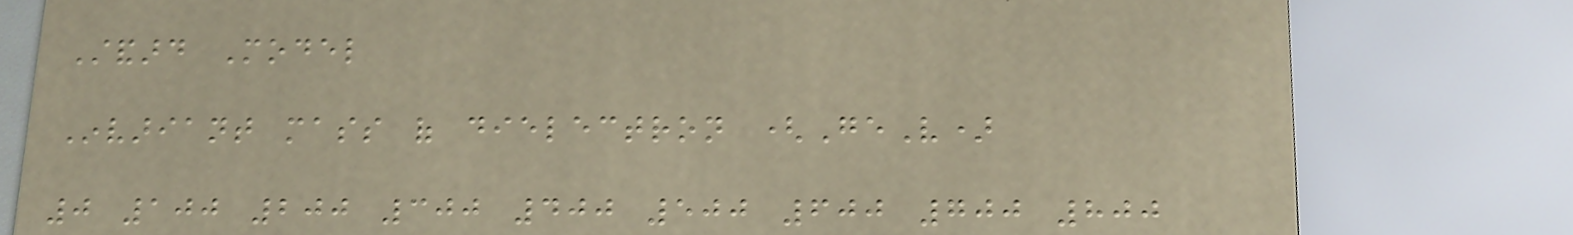Standard Model
Invariant mass of dielectron (GeV)
0 100 200 300 400 500 600 700 800
